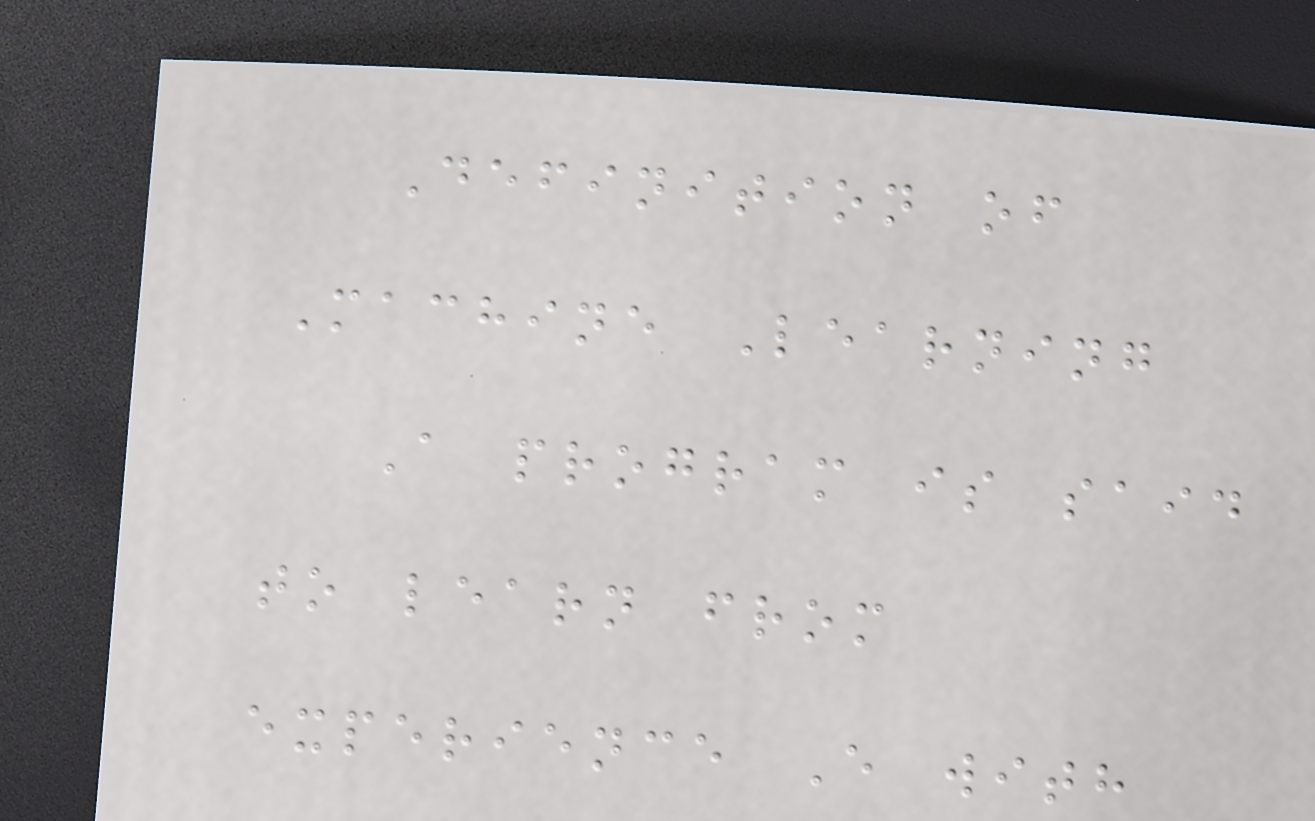Definition of
Machine Learning
A program is said
to learn from
experience E with
